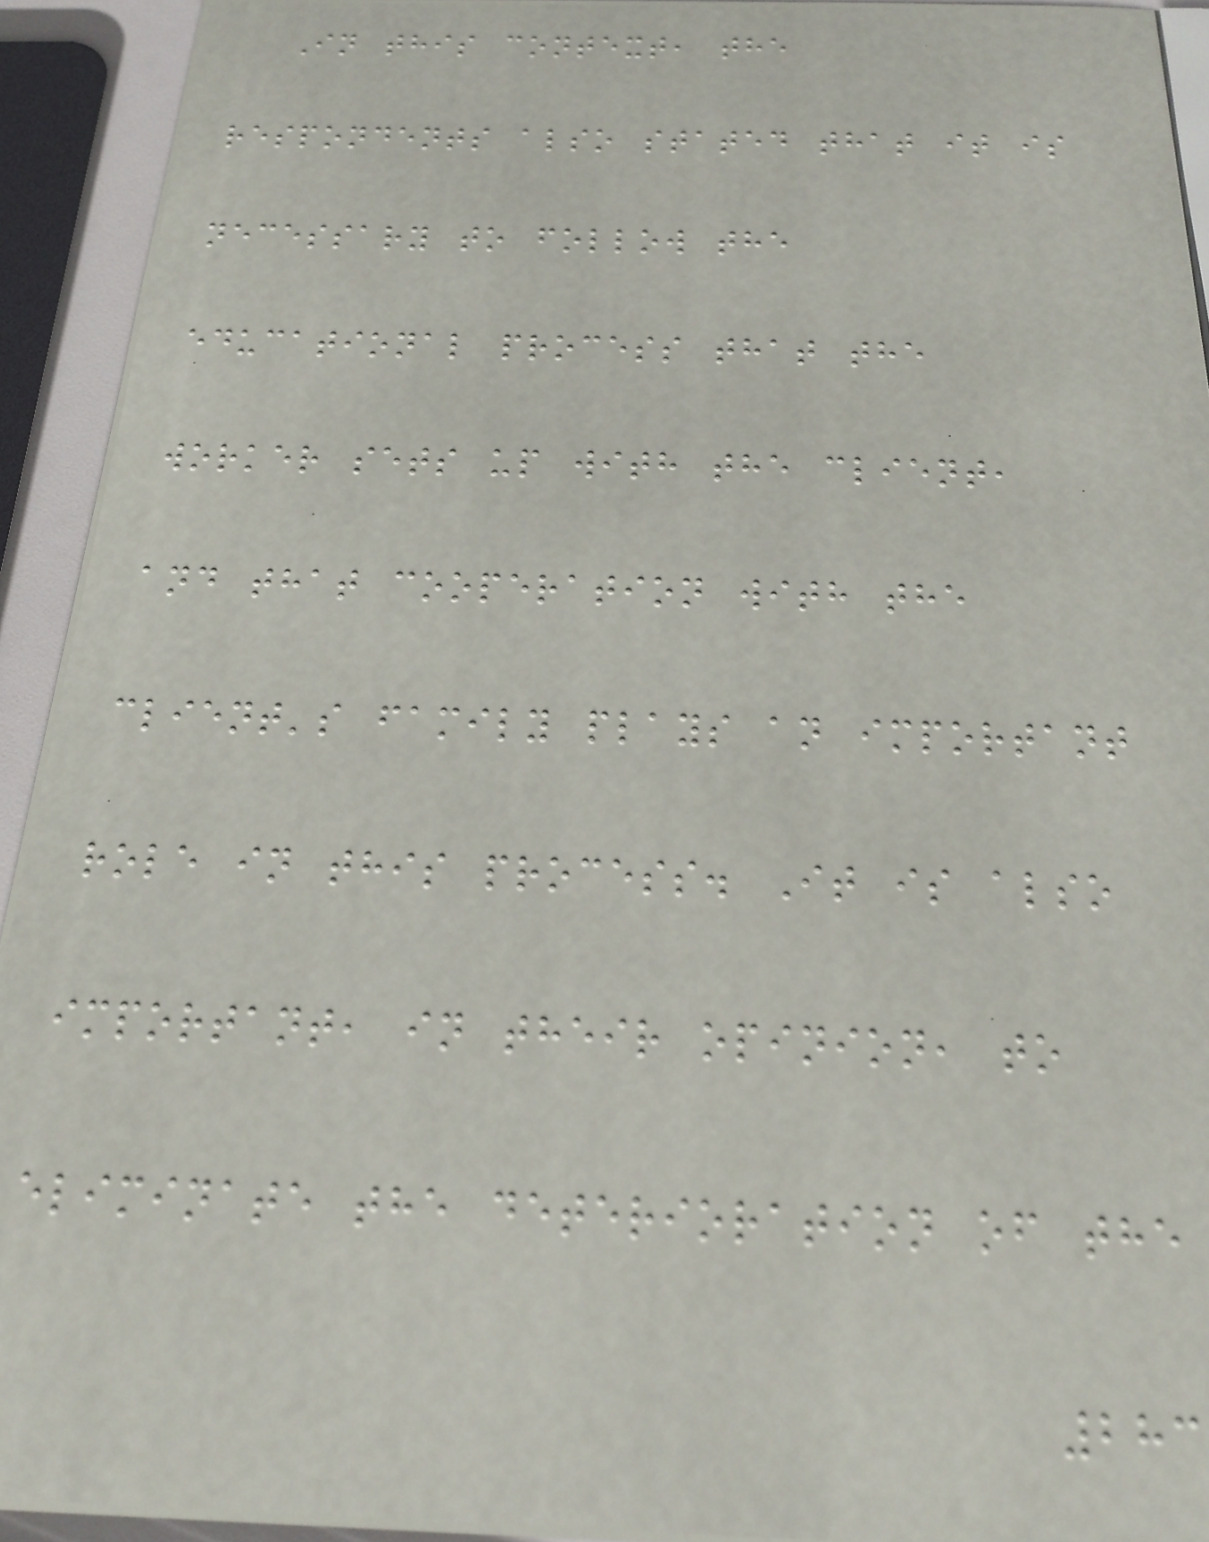In this context, the
respondents also stated that it is
necessary to follow the
educational process that the
worker sets up with the client,
and that cooperation with the
client's family plays an important
role in this process. It is also
important, in their opinion, to
eliminate the deterioration of the
283
